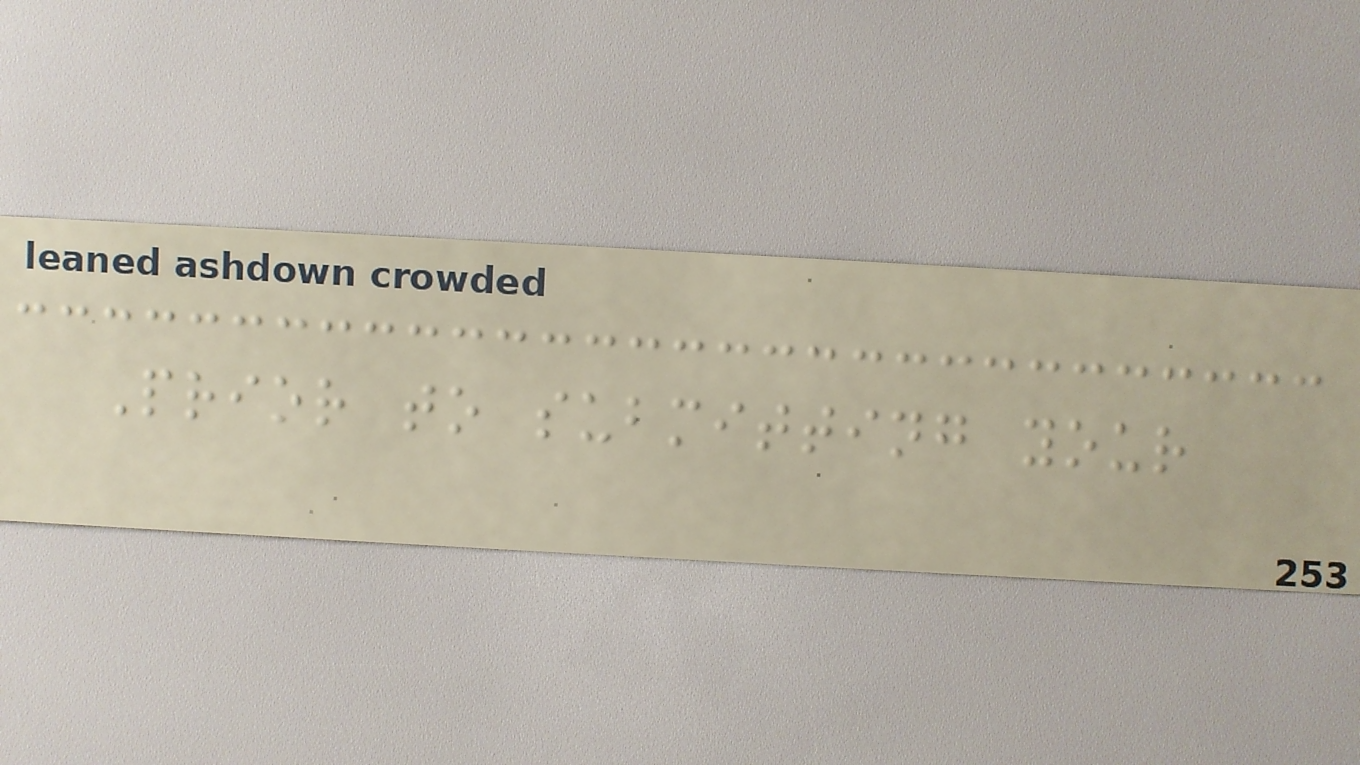Prior to submitting your
